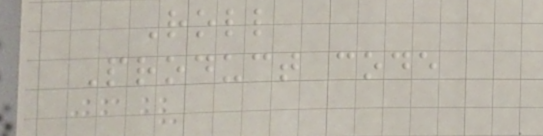Roll
Product code
